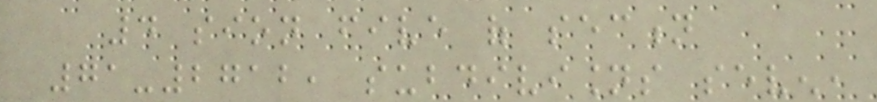4 sion five of section
71-2712, subdivisions seven,
